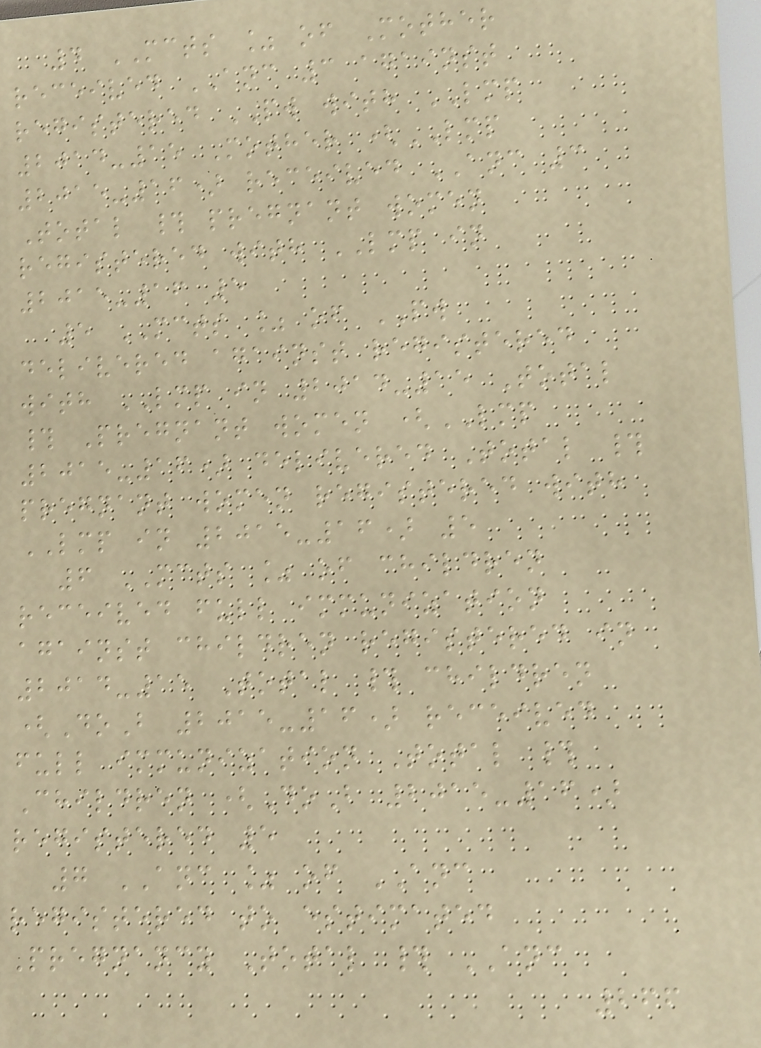4 MCTS % of Mother
received ANC 3 against
registered PW with LMP
2014-15 Mother (LMP
2015-16) received ANC 3
Total # pregnant women
registered with LMP in
2015-16 5
5 MCTS % of PW
delivered against registered
with LMP in 2014-15 Total
# Pregnant women (LMP
2015-16) delivered Total #
pregnant women registered with
LMP in 2015-16) 5
6 MCTS % of children
received full immunization
against children registered in
2014-15 Total # children
(DoB 2015-16) received
full immunization Total #
Children (DoB 2015-16)
registered 5
7 ANC % of ANC
registered to estimated
Pregnancy Total # ANC
266
